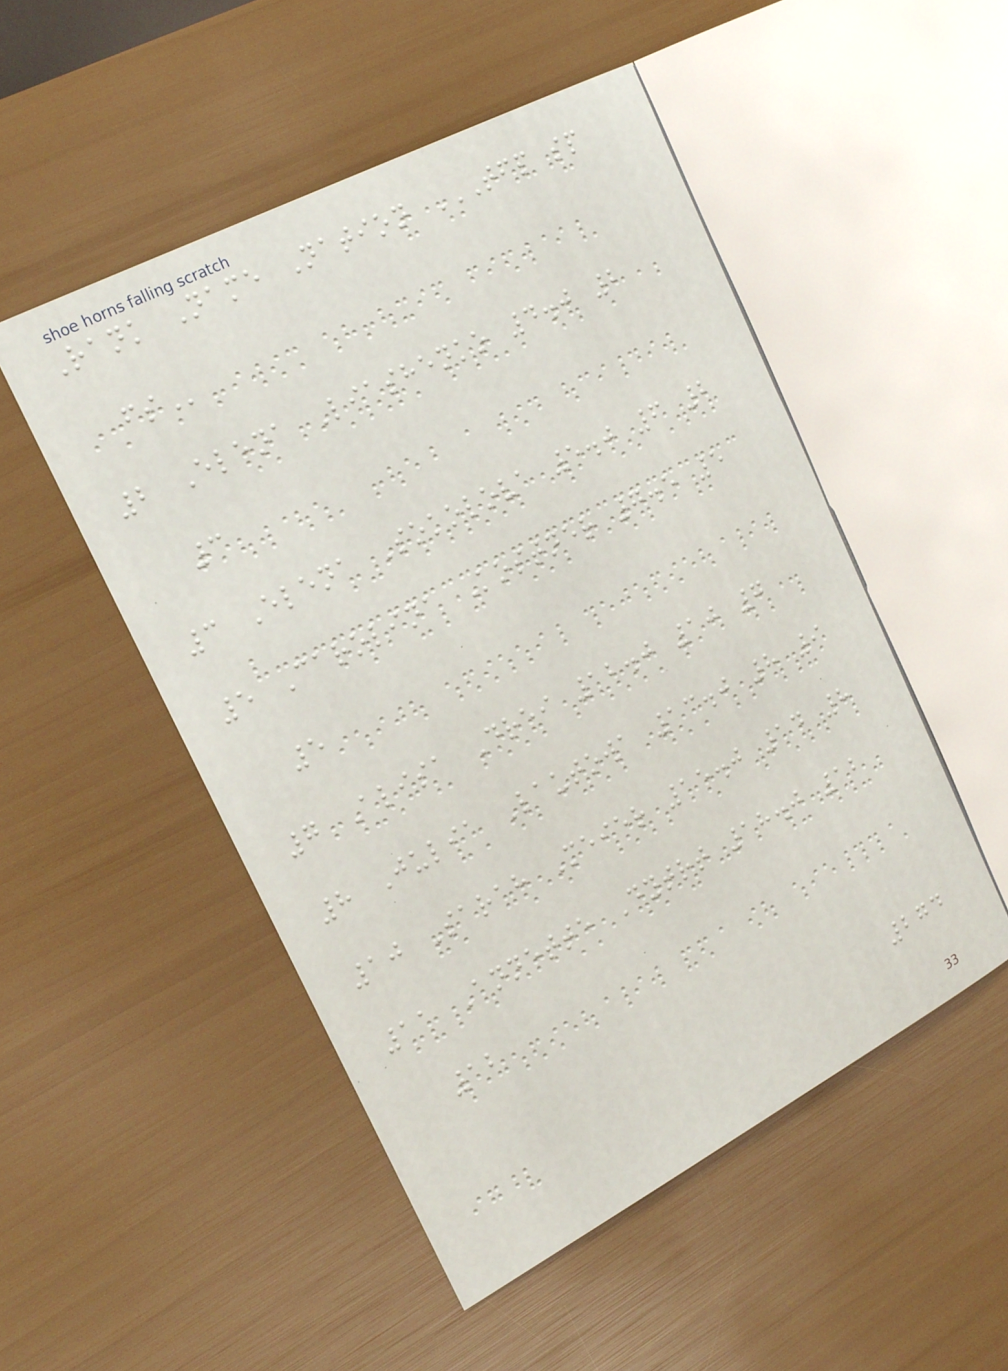Rank Name Nation TFP SP
FS
2 Elena Liashenko 4.0 2
3
3 Elena Sokolova 5.0 6 2
5 Carolina Kostner 7.5 5
5
7 Alisa Drei 12.0 10 7
8 Julia Lautowa 13.0 8 9
10 Sarah Meier 15.0 14 8
11 Annette Dytrt 18.0 12
12
274
